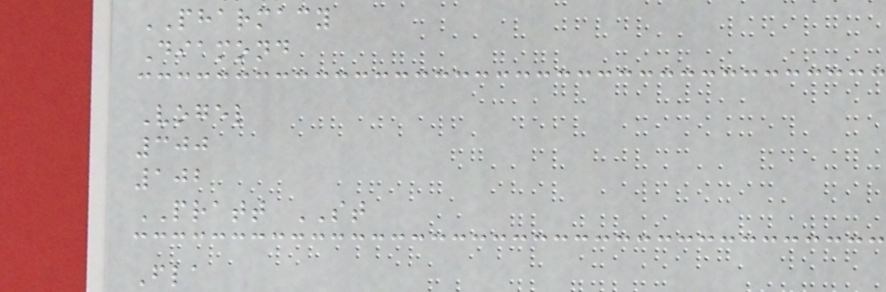PHARMACY
Diamond
Vogel
300
102
PRATT ST
Fla
